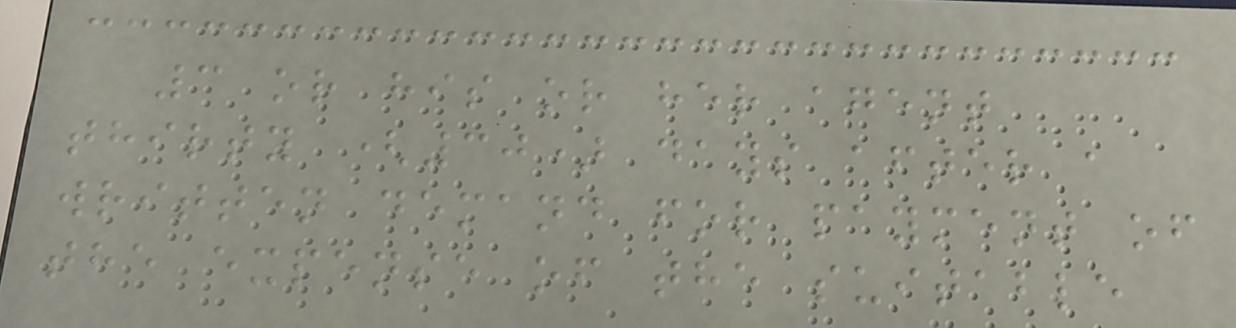3 or his or her agent
thirty (30) days after a
written demand for payment of
the expense of the suitable
